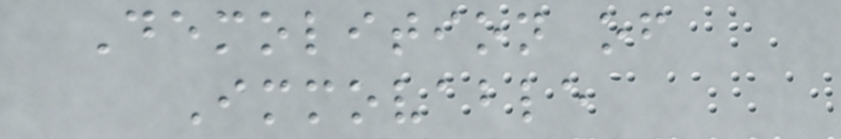Demolition of
Immovable
